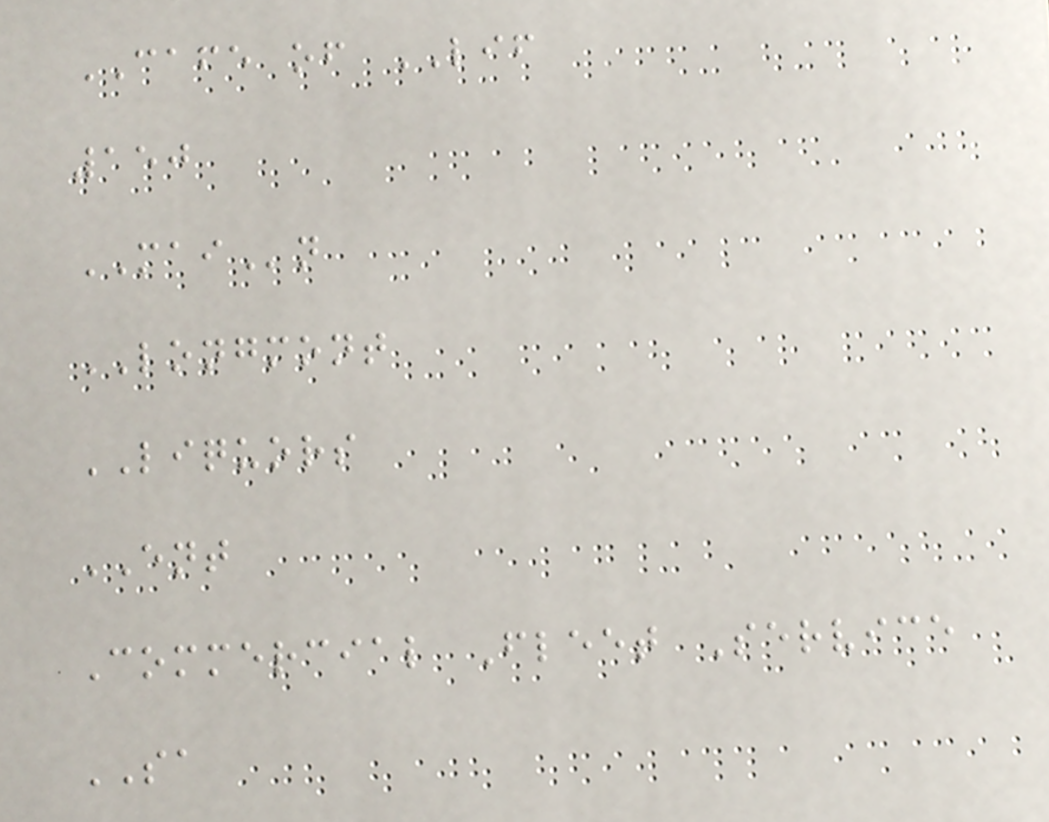CAFE of LIF
150
MAIn
LONGMONT
LIQUORS
ENT
Commercial Fleet Service
SA
